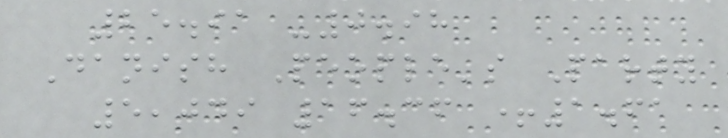25.91 -0.98
Danish People's Party
5,049 16.36 +1.61
